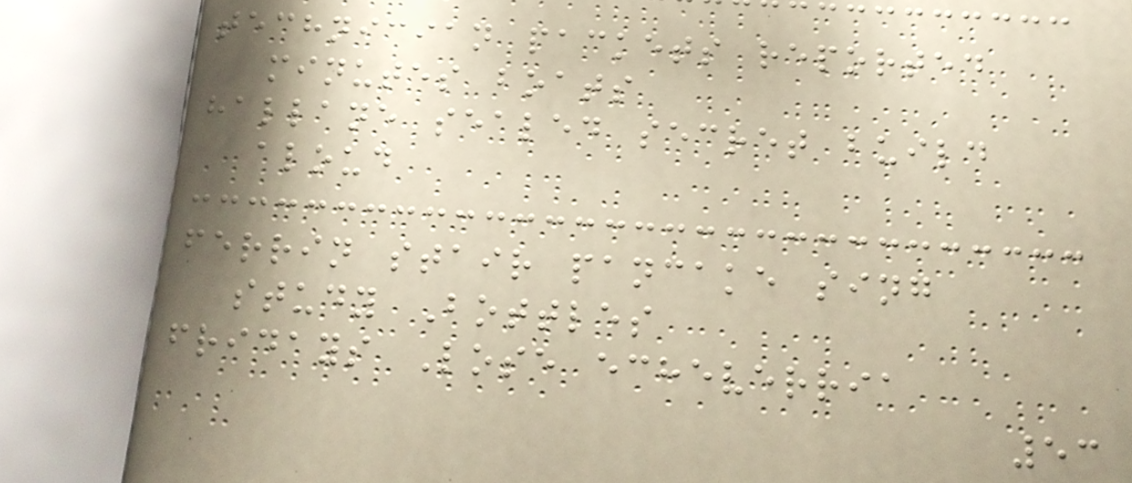technician packets reported
minutes boats
hallane sealed secret build
aloud
ferrin stair pancake sing
study Bottles
fridays Lose echeverria
53
